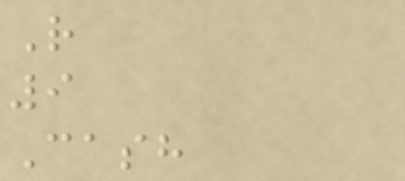R
9
Cash
